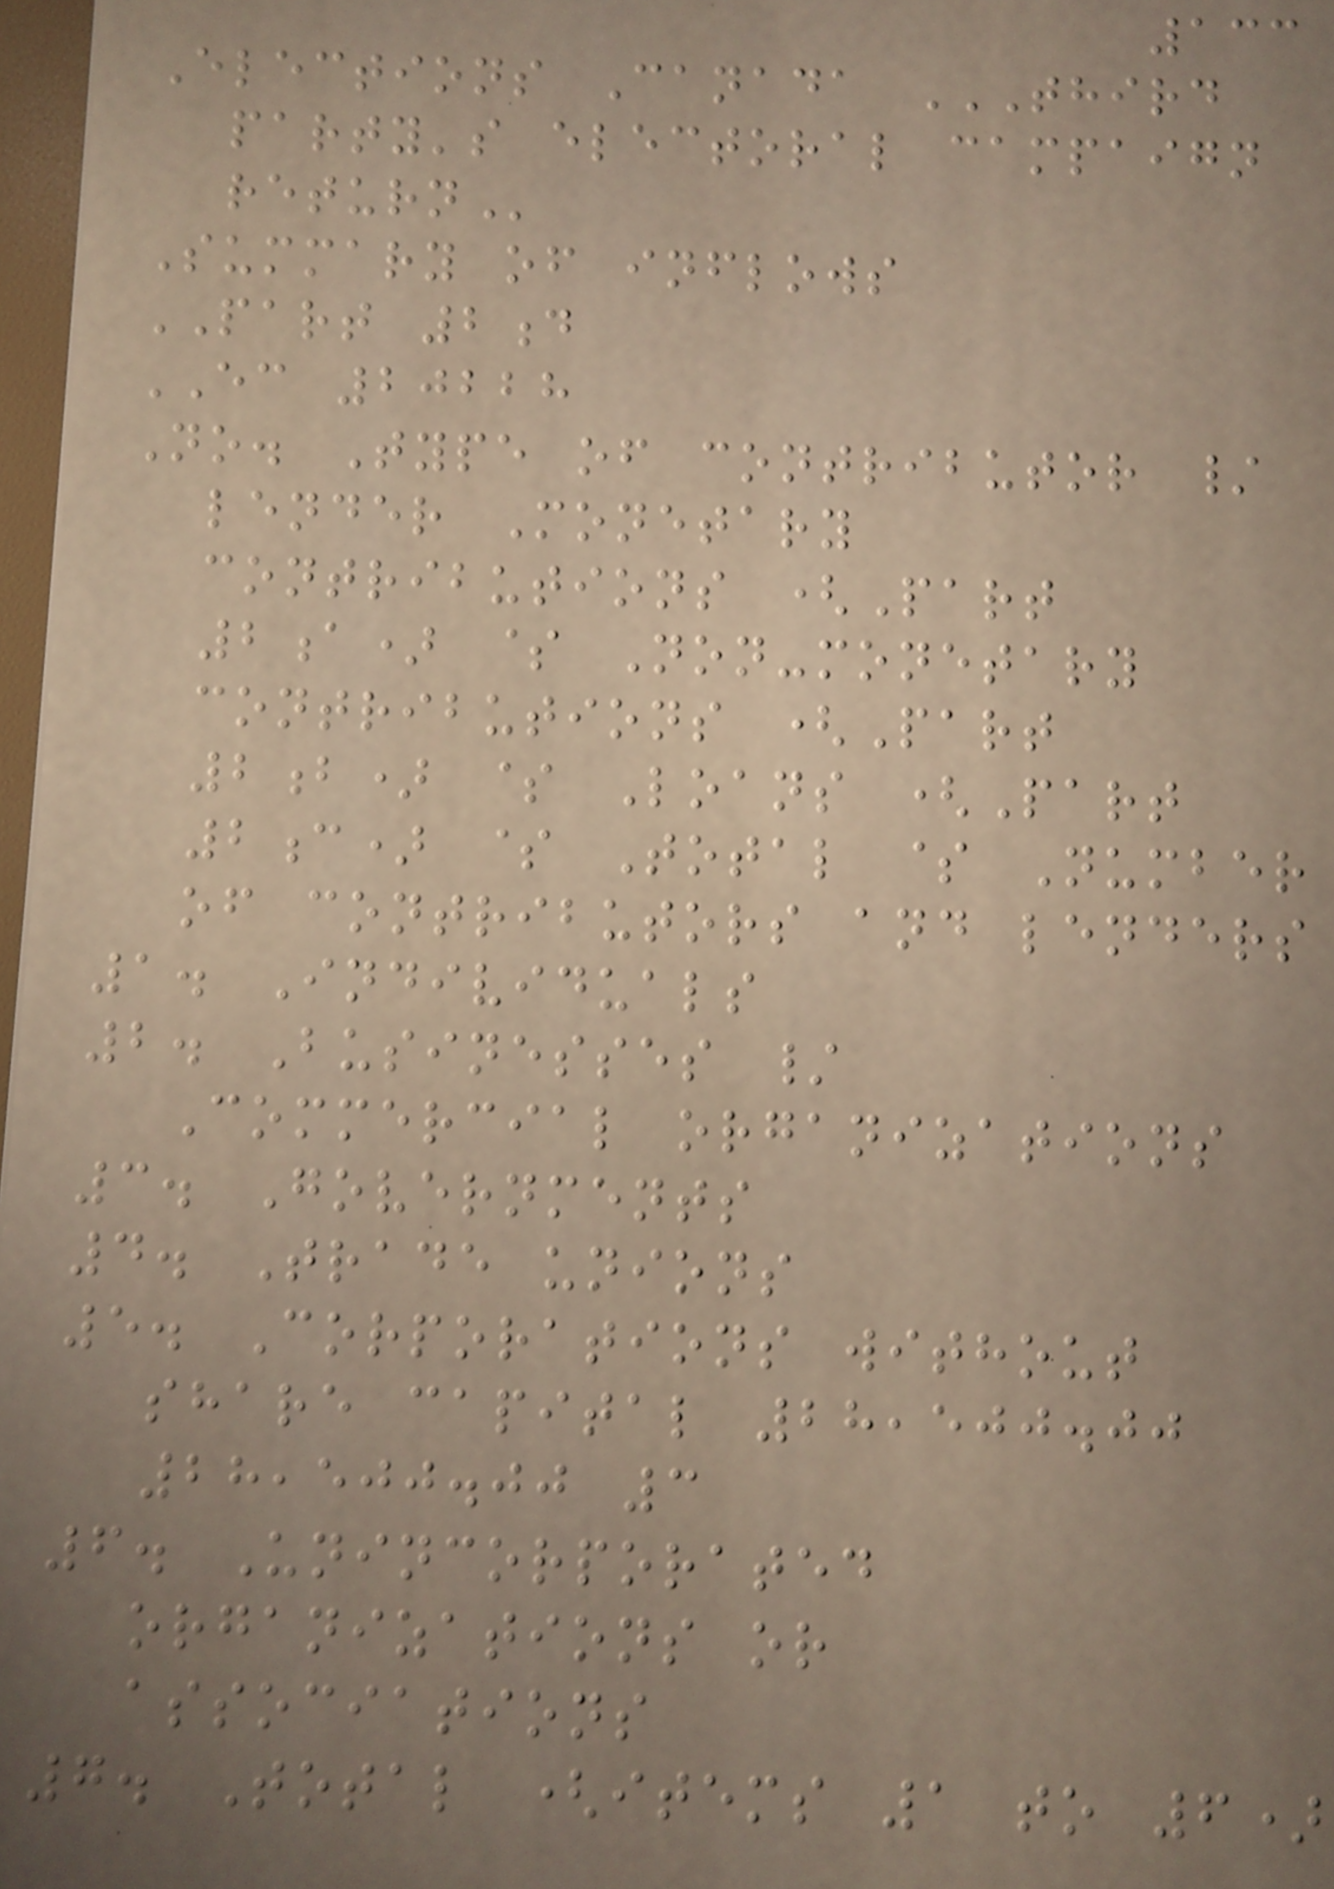133
Elections Canada THIRD
PARTY'S ELECTORAL CAMPAIGN
RETURN
Summary of inflows
PART 2d
EC 20228
No. Type of contributor /
lender Monetary
contributions (Part
2a) $ Non-monetary
contributions (Part
2b) $ Loans (Part
2c) $ Total $ Number
of contributors and lenders
1. Individuals
2. Businesses /
Commercial organizations
3. Governments
4. Trade unions
5. Corporations without
share capital 28,500.00
28,500.00 3
6. Unincorporated
organizations or
associations
7. Total (items 1 to 6)
